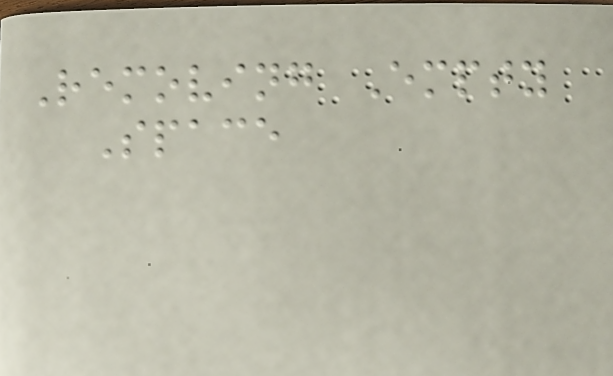Removing Empty
Space
